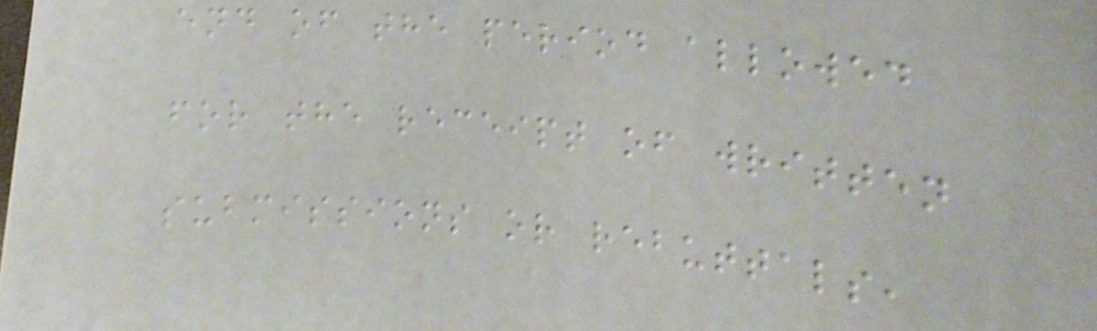end of the period allowed
for the receipt of written
submissions or rebuttals,
